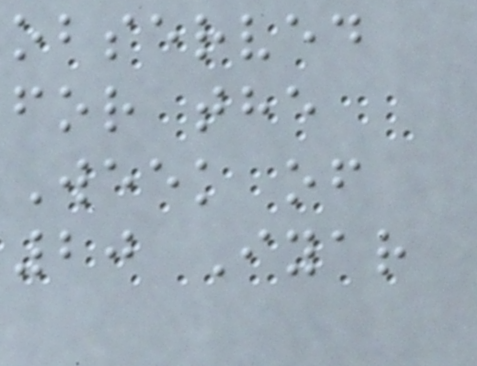observed
for the
Week of
20 Iyar
